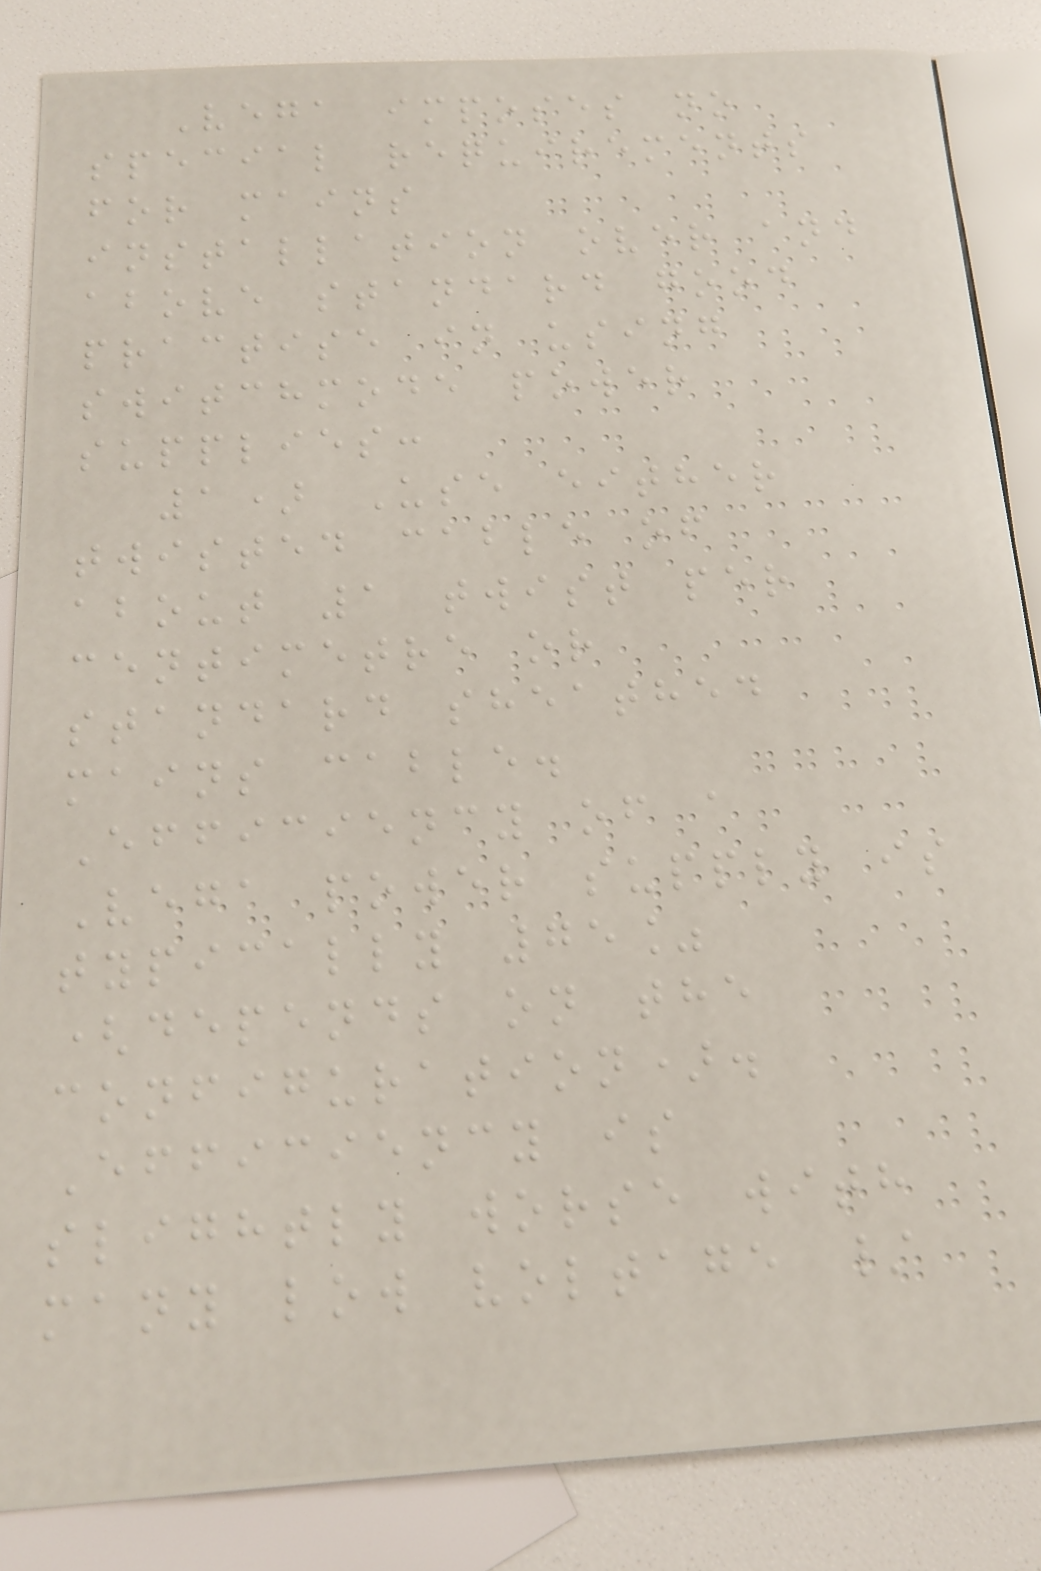Vega imposes no
special requirements
for mains
installation over and
above standard good
practise in using
switchmode power
supplies:
1) Use either
twisted cable of
about 1 twist per
centimetre or
standard sheathed
mains cable.
Efficiency of a
Vega power supply is
typically 75%
(depends on the
configuration).
Efficiency is
slightly worse with
many low voltage /
